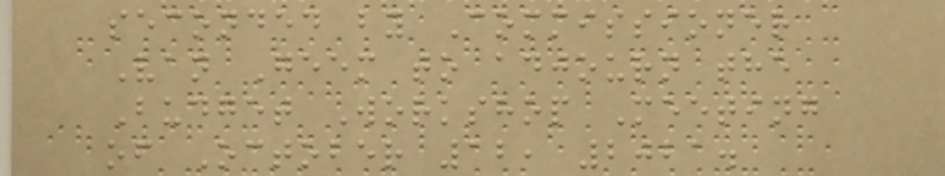seconded by Commissioner
Van Geem to adjourn the
Budget Workshop Meeting
of October 12, 2021.
